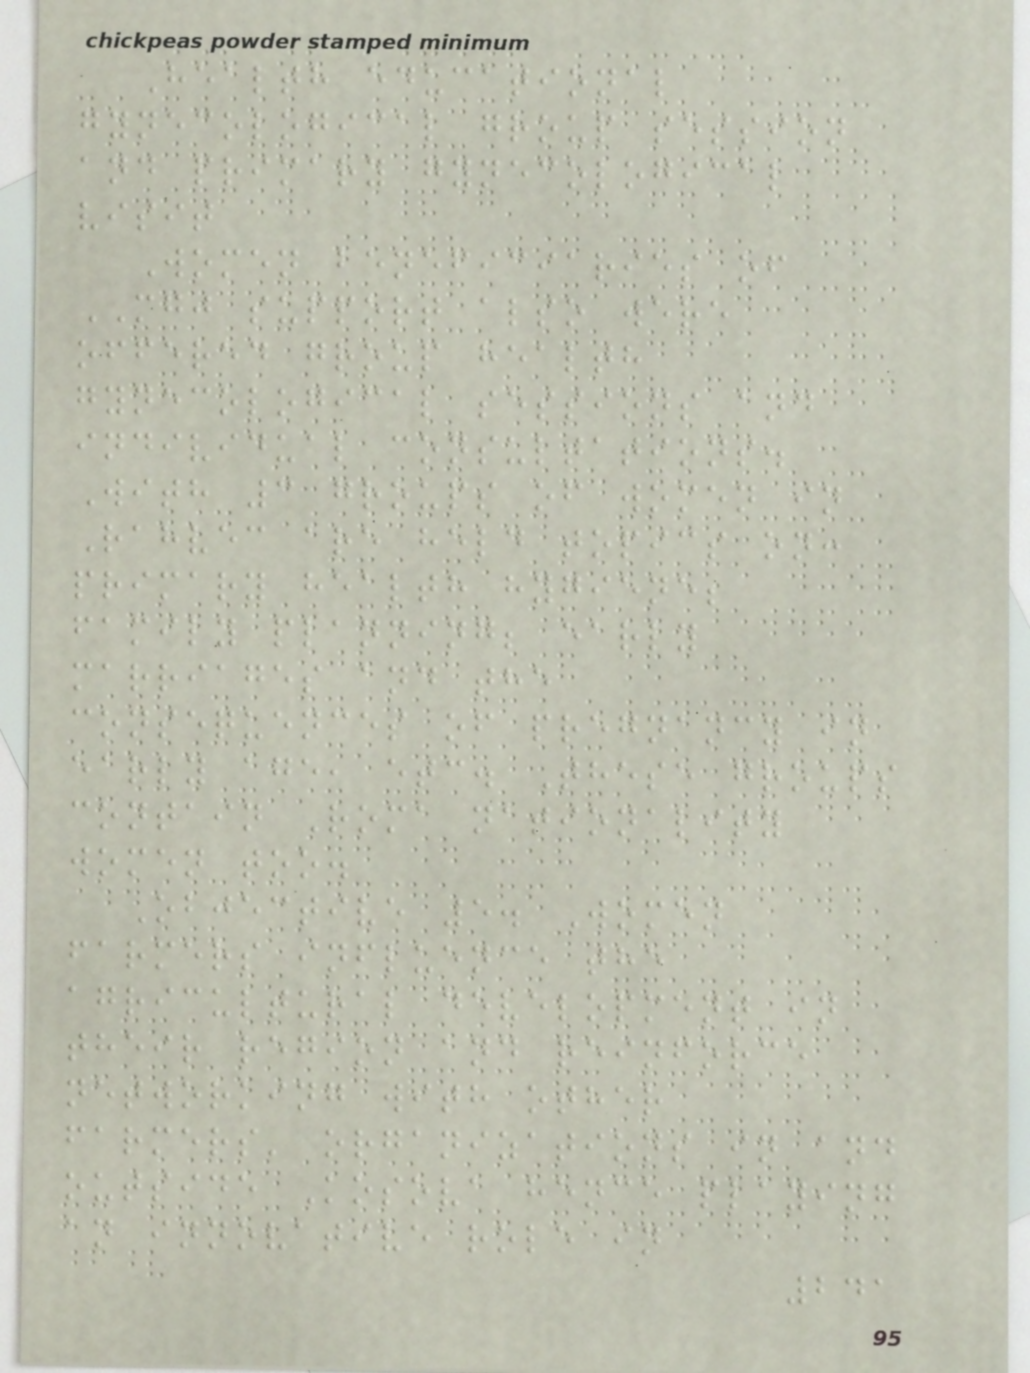Health educational
gynecological group session
and primary gynecological
visit
Women beneficiaries of
MGJ support also were
offered group health
gynecological sessions and
individual consultations.
With 3 groups of women in
Rahvec are held topics on:
primary health hygiene;
family planning; early
marriages and the
consequences of pregnancy in
early age, etc. These groups
contain Roma nationality
women too.
Objective 5. Women
farmers influence the
agricultural development in
their region and reinforce
networking with other
farmers' organizations in and
outside Kosova hence playing
an innovative role in
241
